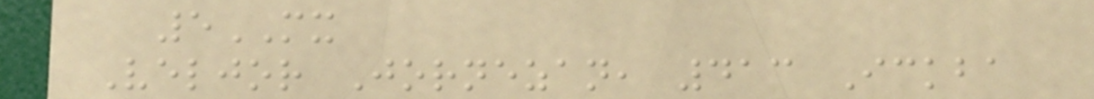5MX
Veljor Jornezan, 413 Ickba
